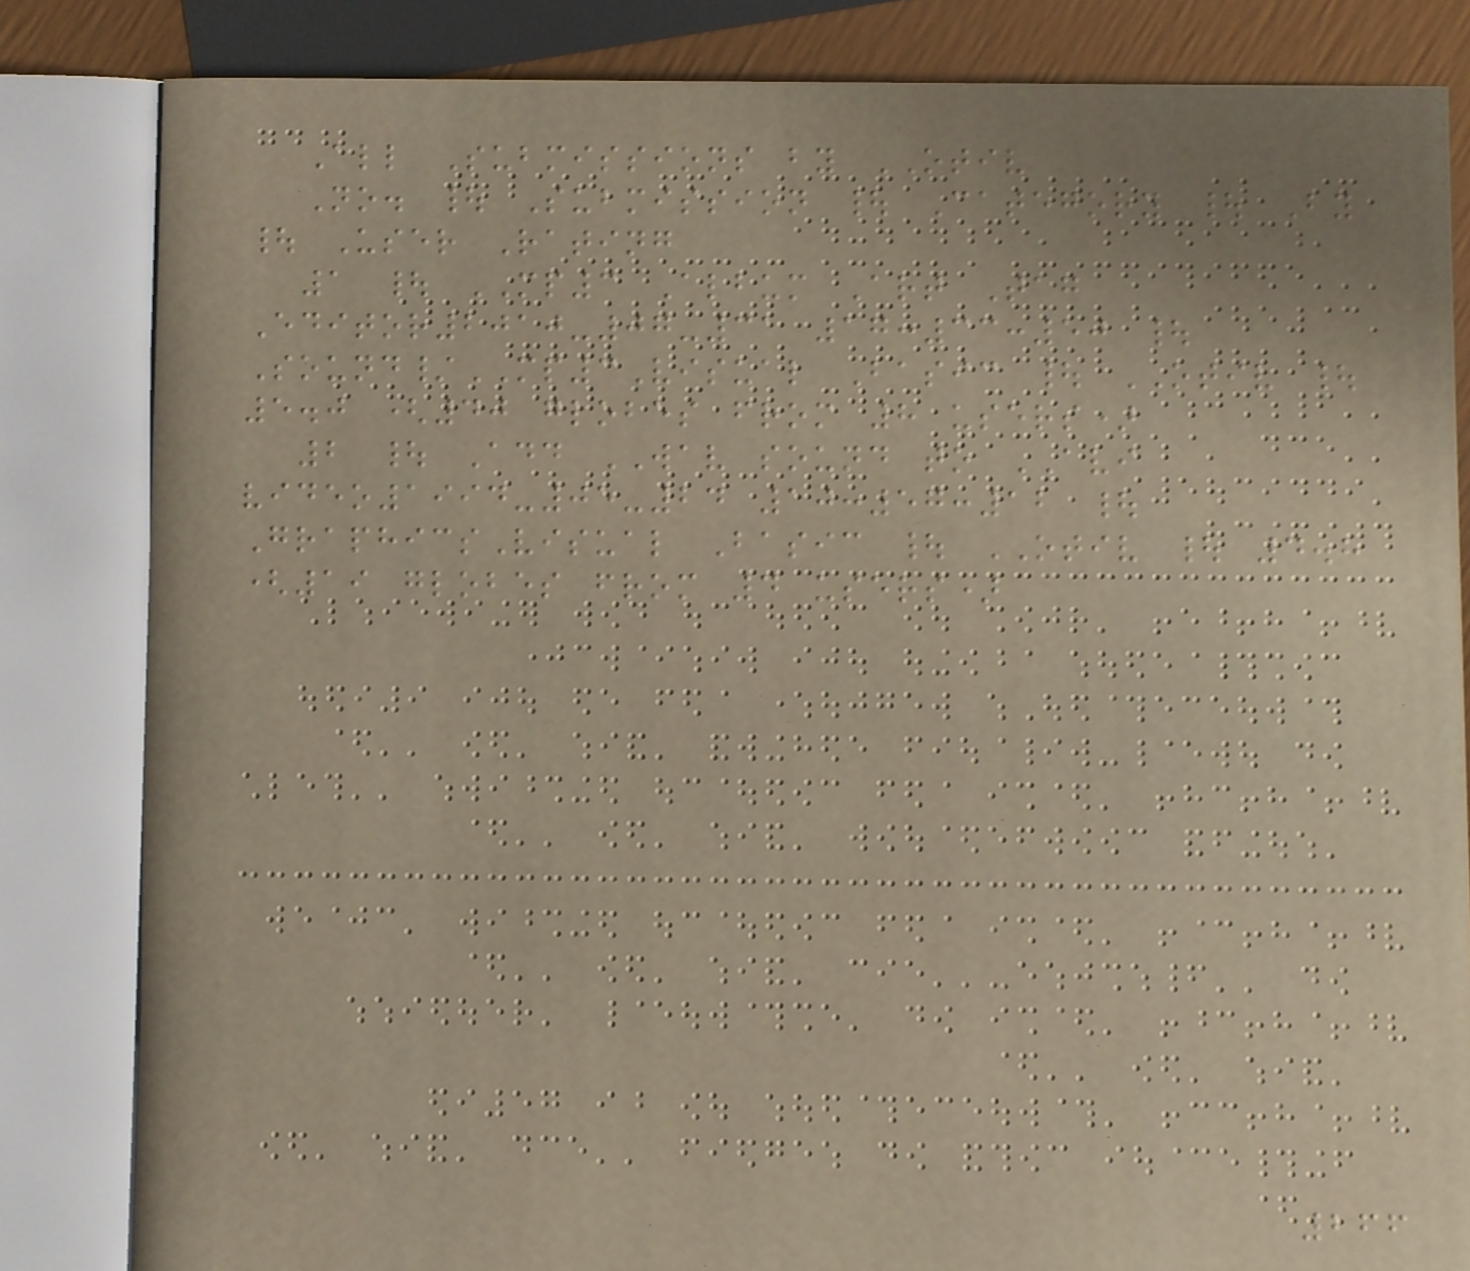All Submissions by OTIV
No. | Submission | Category | By
| User Rating
1 | MP3 Album Art Tag
Editor2010-07-31 17:33:50 |
Sound/MP3Visual Basic | OTIV |
5.0 (40 globes from 8 users)
2 | Add WAV sound to AVI
video1994-05-24 10:57:12 |
GraphicsVisual Basic | OTIV | 4.8
(19 globes from 4 users)
266
